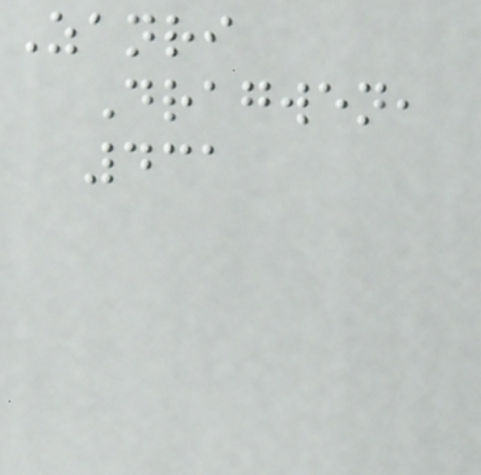Zanri
Dragwen,
431
